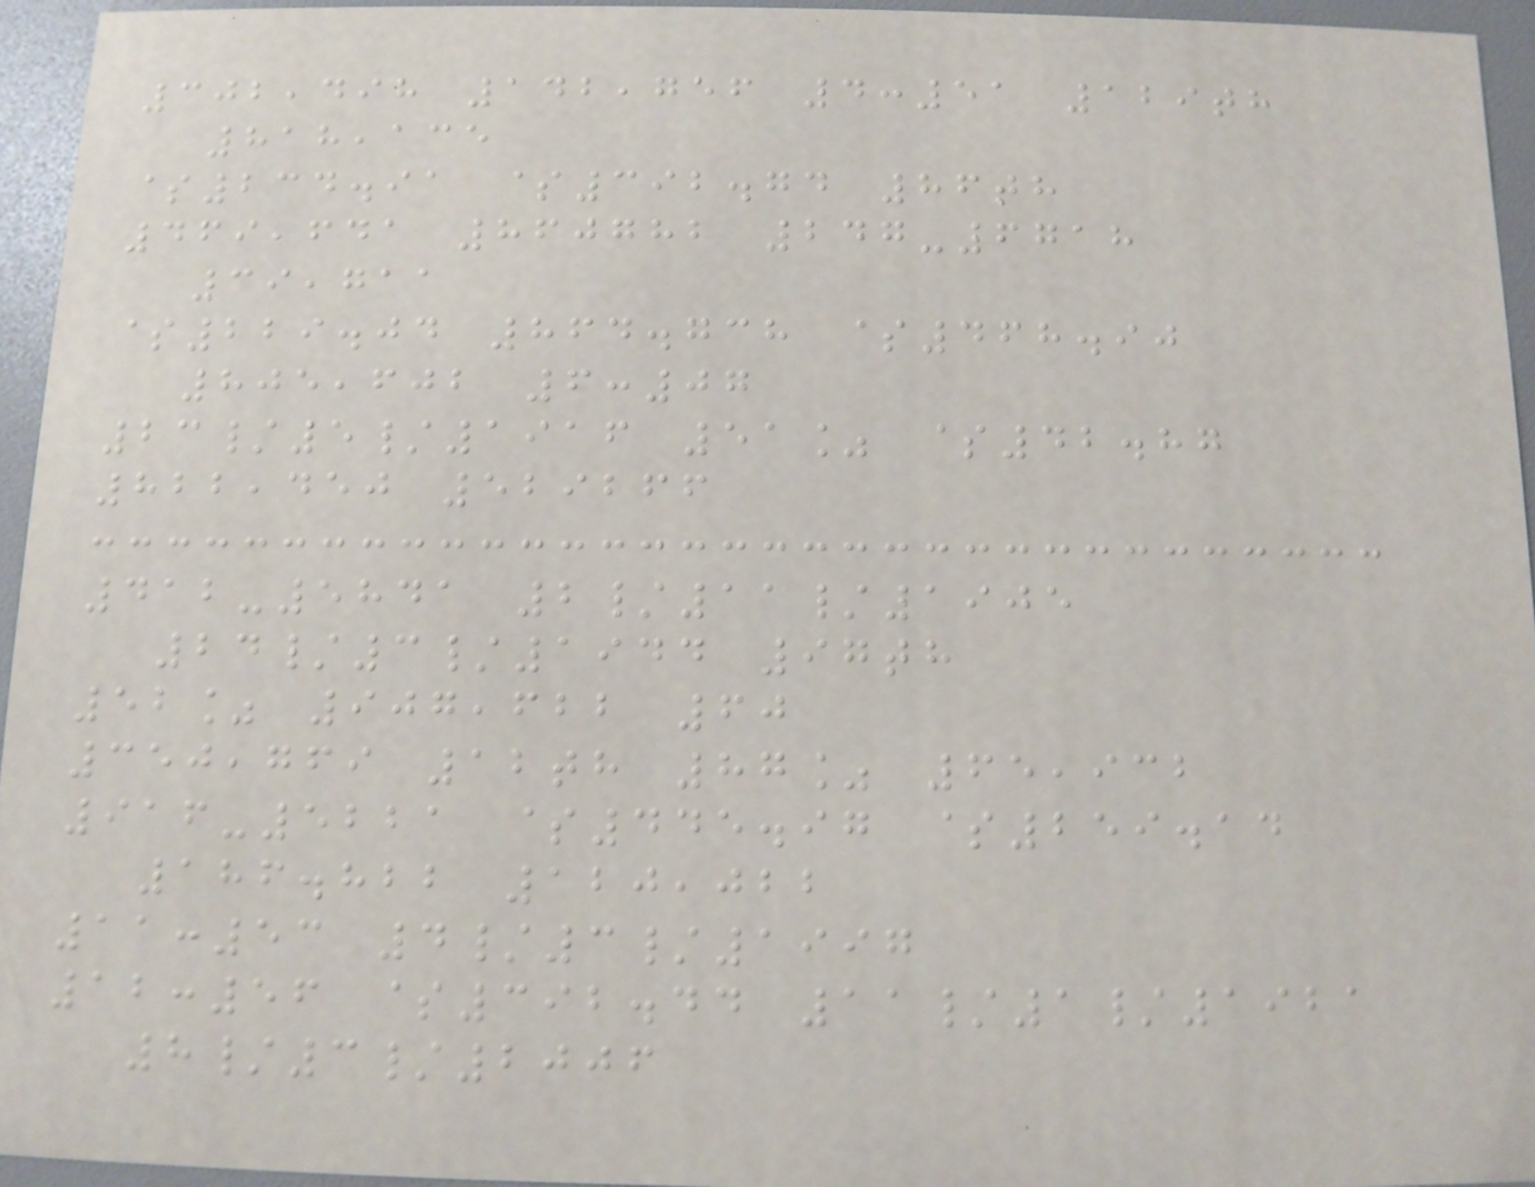302,498 142,756 4:51 129th
818,135
$234.91 $392.74 86th
469,641 860782 247-6718
39,711
$229.04 864.738 $468.90
805,602 6:07
23/5/1916 51% $42.87
822,450 529266
412-5841 2/11/1905
24/3/1944 97th
52% 907,622 60
350,769 12th 87% 65,932
916-5221 $445.97 $259.14
186.822 120,022
11:53 4/3/1997
12:56 $392.44 11/1/1921
8/3/2006
